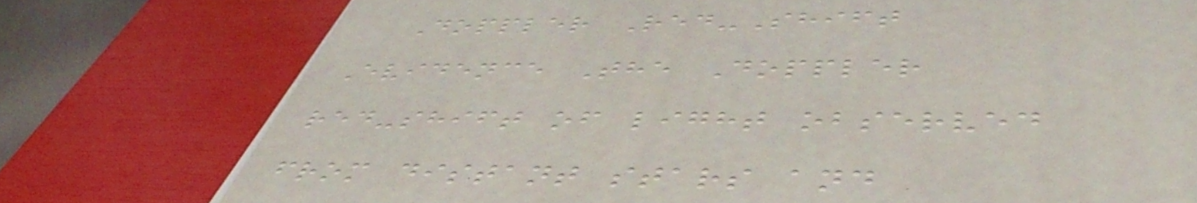Doppler Red-Shift
Evidence The Doppler
red-shift of light observed
from distant stars and
